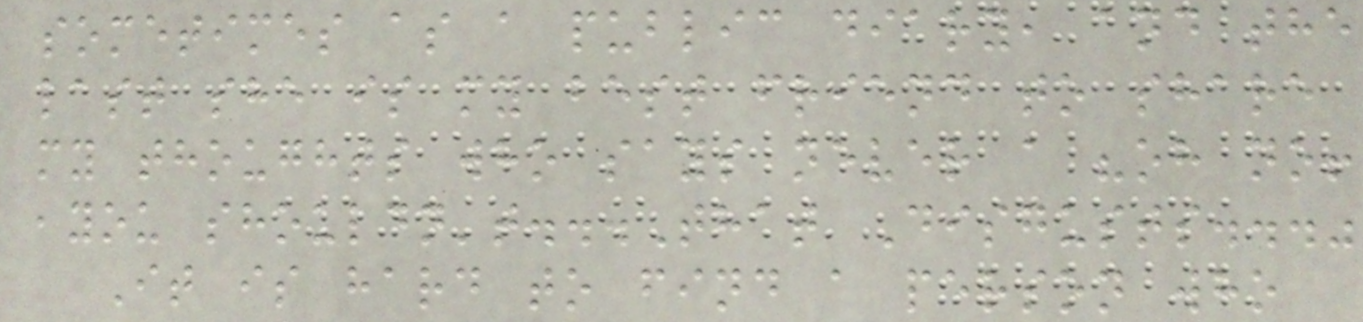sometimes as a public diary, and the
last she is my best friend to share
my thoughts who says never a "oh no!
,you shouldn't...That Disgusts..."
It is hard to find a person who
